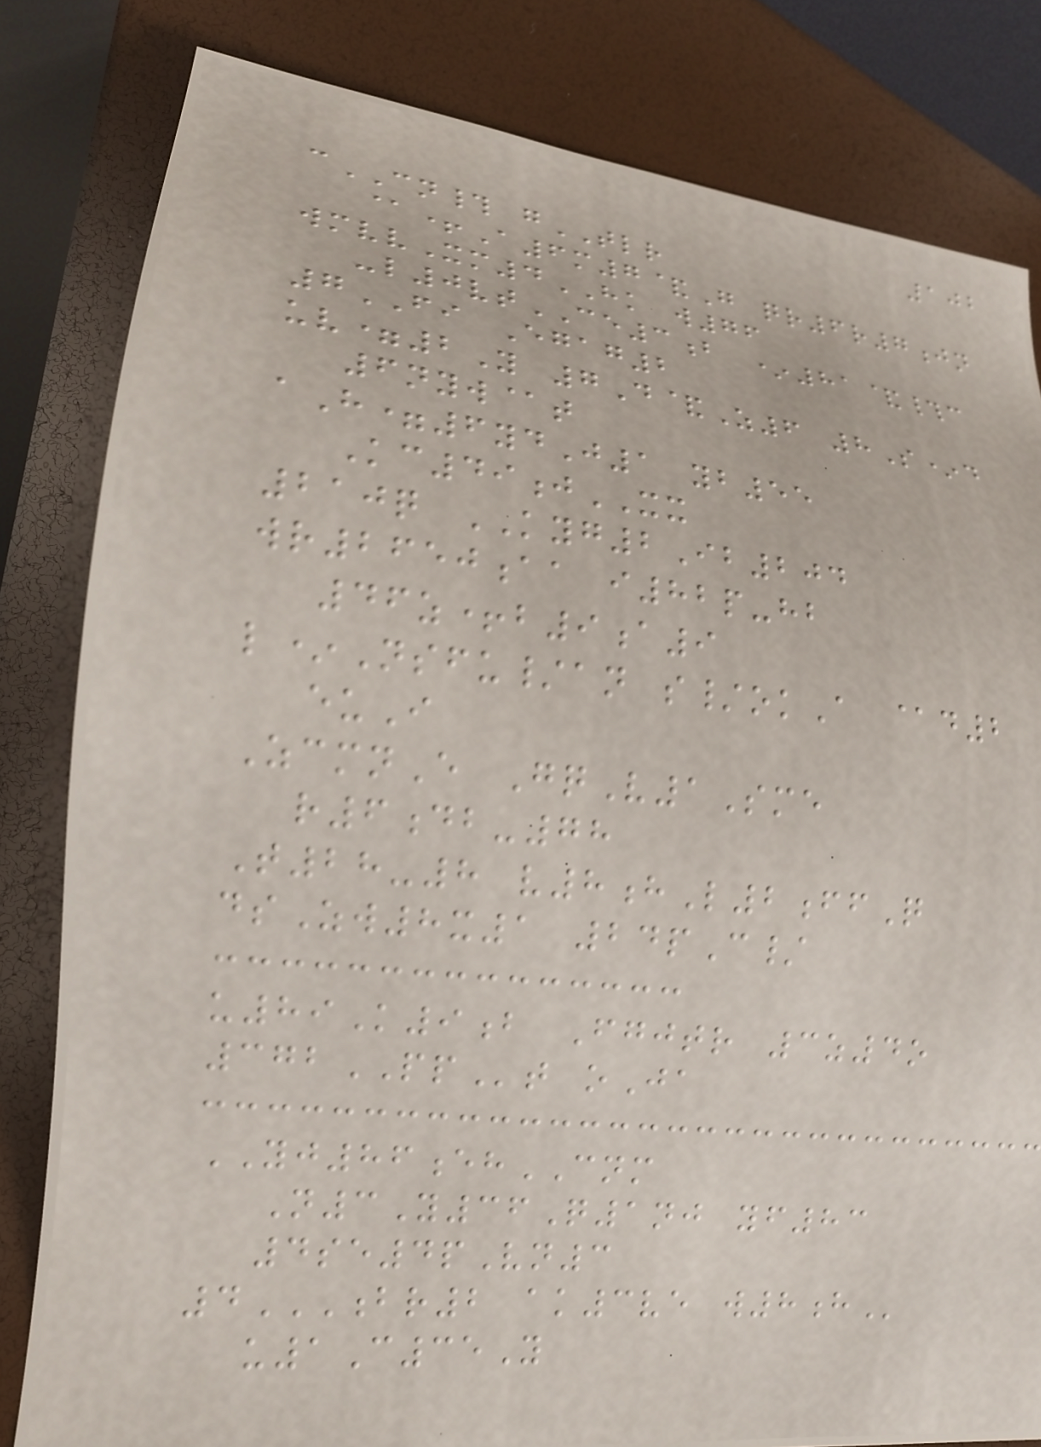102
cCN# gTLR
@+A6m7&G qr6r7jn
wmvvXm4HK w76
-l0vtCE3b *81&#c
7FI Egag2
uv=2Y 7D&Z6 8S*d
6nyw@t
aH=6ydJ1 yb55
Kc49jXX
210q KYG2Ib204
wr2650aa i82p-hb
46z+b9a9
l*Nsfu/an s/okA @d2
euI
ZcmnE GqV1Sme
r6db-78
T28-8 v8hL2ffQ
dsZw8x1 24pC/
u89K9b Fgjtr 3z4o
372PPt oJa
YJ86ehCNM
N3Y36Q1nj yf83
4se4pVn3
4BR2 AK3VE W8H
u1C35Y
